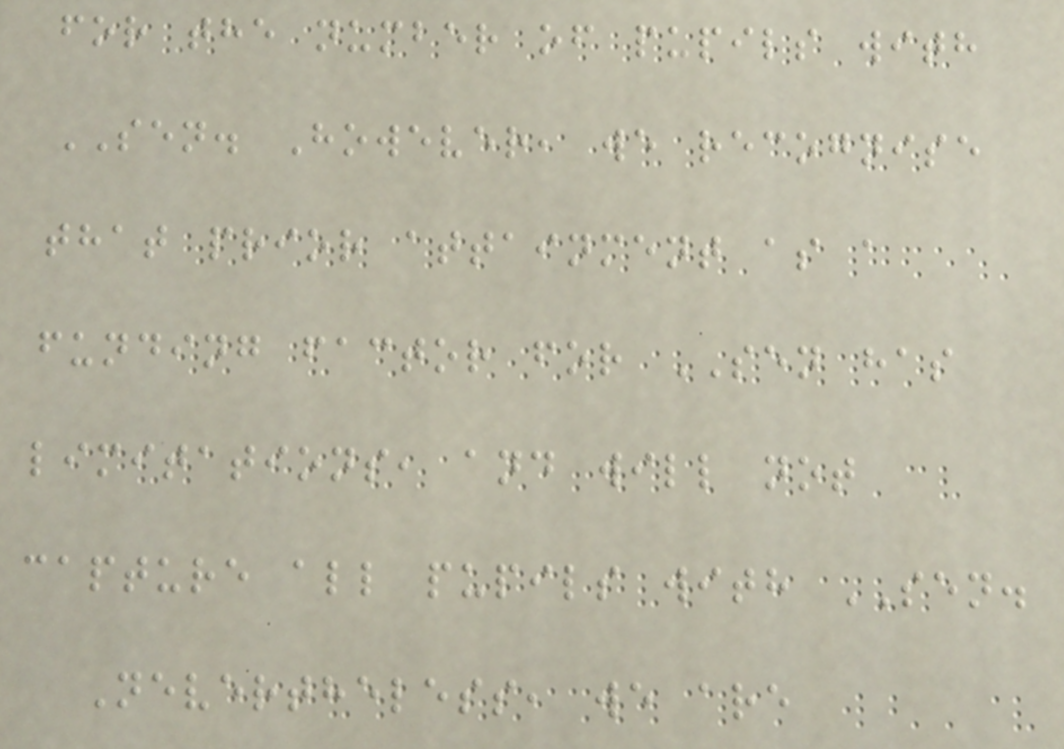for the number of pupils with
SEN. However, we recognise
that prior attainment as a
funding factor for SEN has
limitations, and will not
capture all pupils with SEN.
Nevertheless, we are
